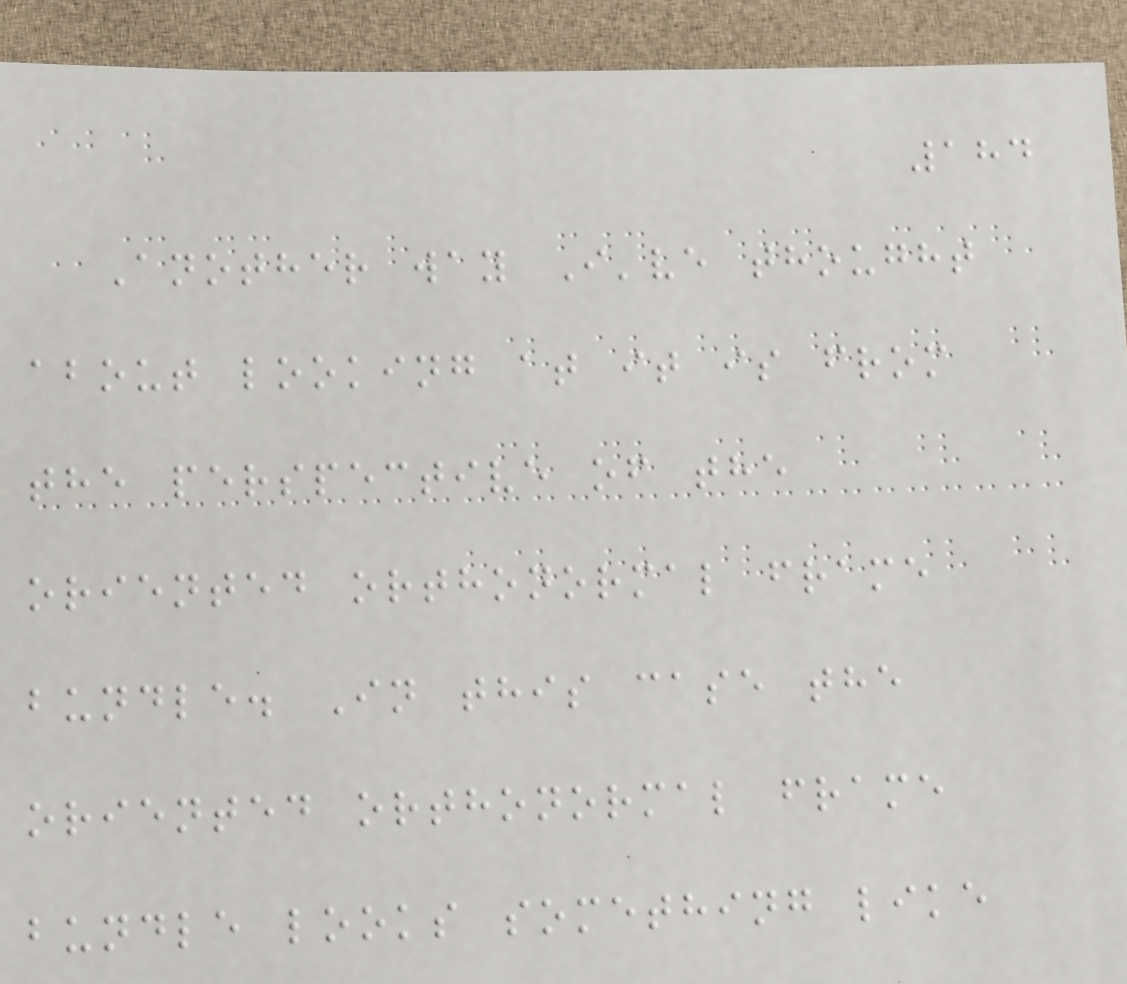184
Another way I've thought
about looking at it is from
the perspective of the
oriented orthonormal frame
bundle. In this case the
oriented orthonormal frame
bundle looks something like
